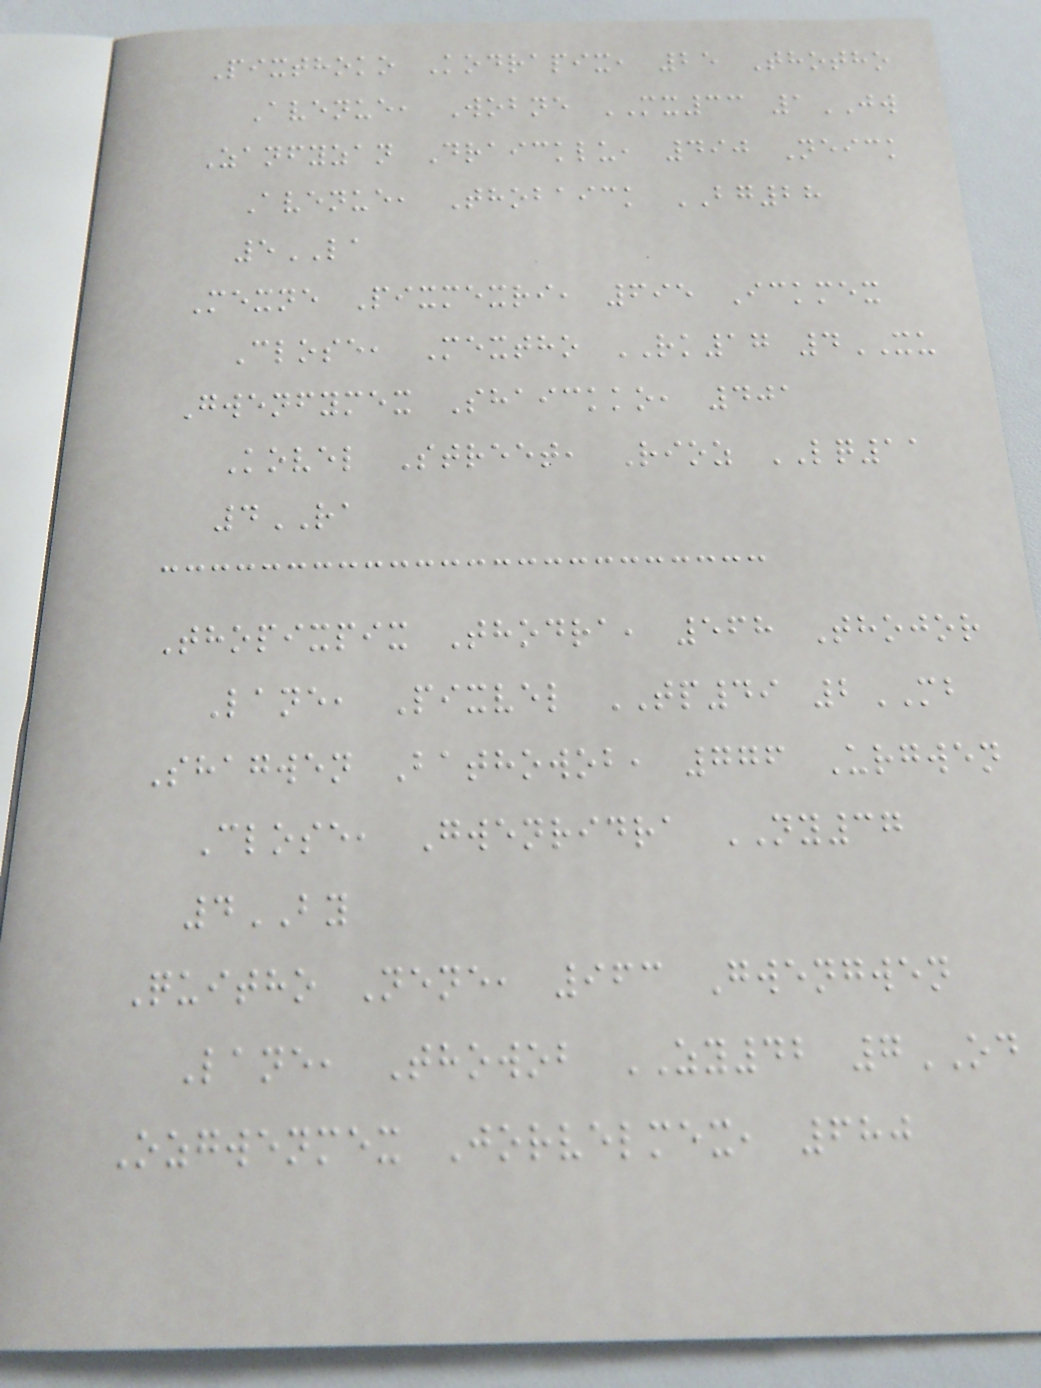Pixthoko Kodrapix, 25 Thotho
Avenue, Wobne MX33 1JW
Zanfyzan Draicklu, 490 Neick
Avenue, Thobaick BG28
5LA
Mexne Pixmexri, 695 Ickmex
Close, Mextho RK17 4XU
Gwenfymex Shaickko, 401
Kovel Street, Rioz LQ11
4RA
Thopixpix Thodra, 568 Thojor
Lane, Pixvel TP49 2MB
Shagwen Bathowob, 776 Urgwen
Close, Gwenridra NY37
4BY
Quitho Nene, 963 Gwengwen
Lane, Thowob ZY42 7OD
Ozgwenmex Jorvelmex, 680
